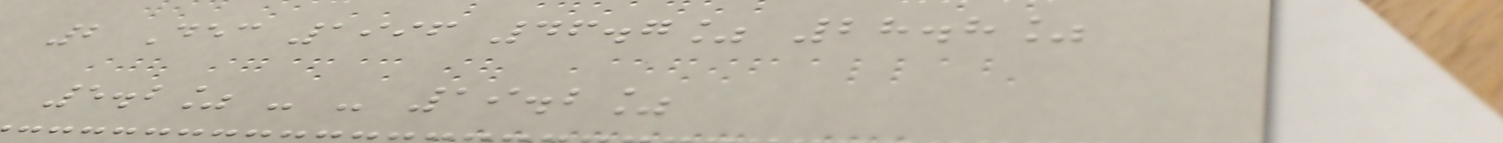2 Dec 1996 46.7% 28.8%
5.2% - - 19.2%
